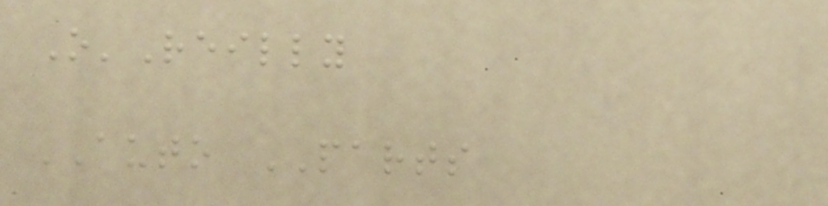O'Reilly
AUTO PARTS
